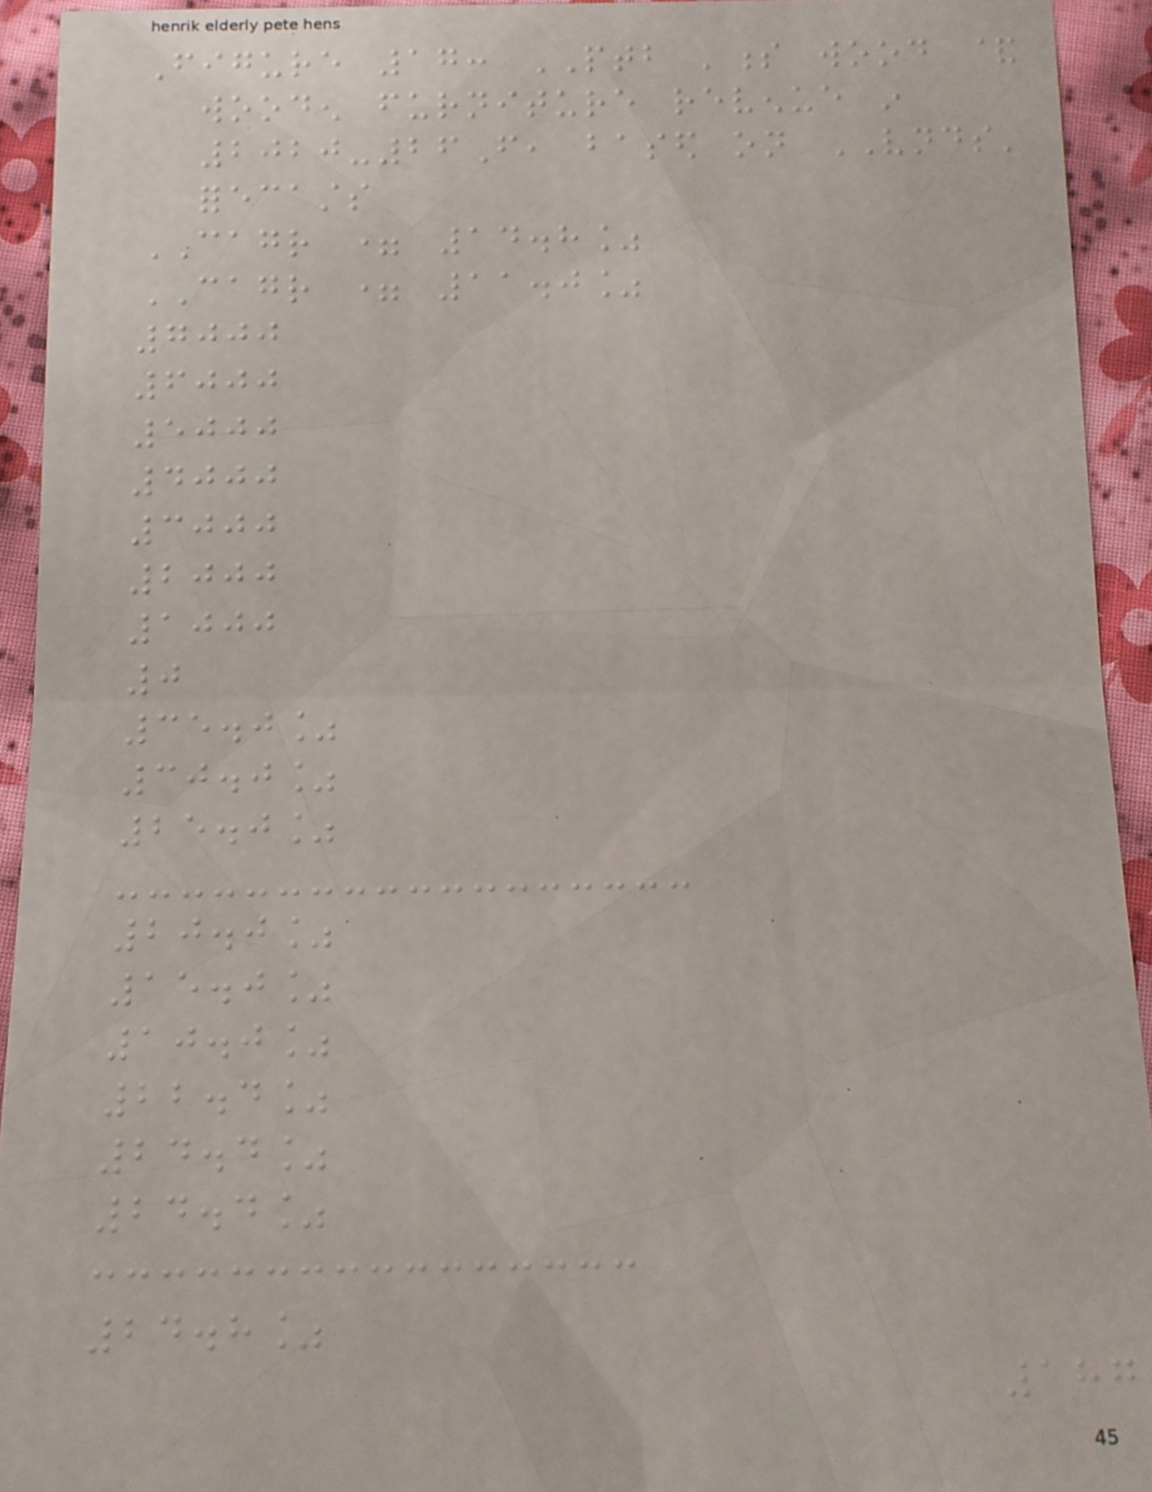Figure 17: PTB 's wood &
wooden furniture revenue in
2020-26F, based on VNDS'
forecasts
CAGR = 14.8%
CAGR = 11.0%
7000
6000
5000
4000
3000
2000
1000
0
35.0%
30.0%
25.0%
20.0%
15.0%
10.0%
22.4%
24.4%
24.4%
24.8%
187
